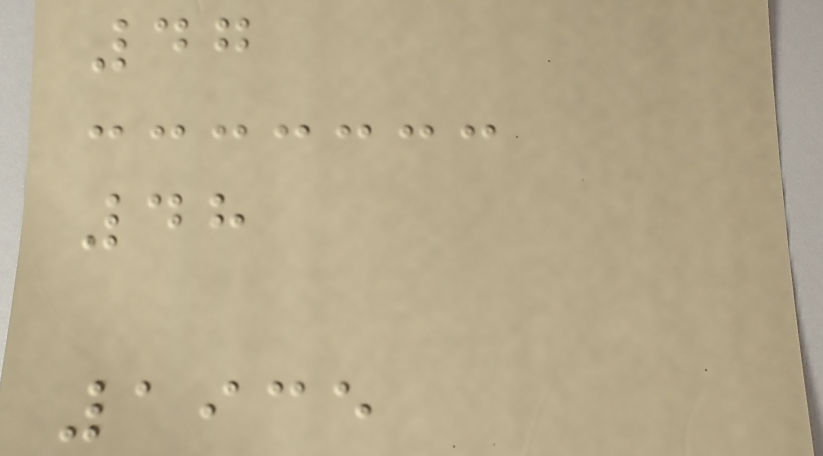47
48
1935
